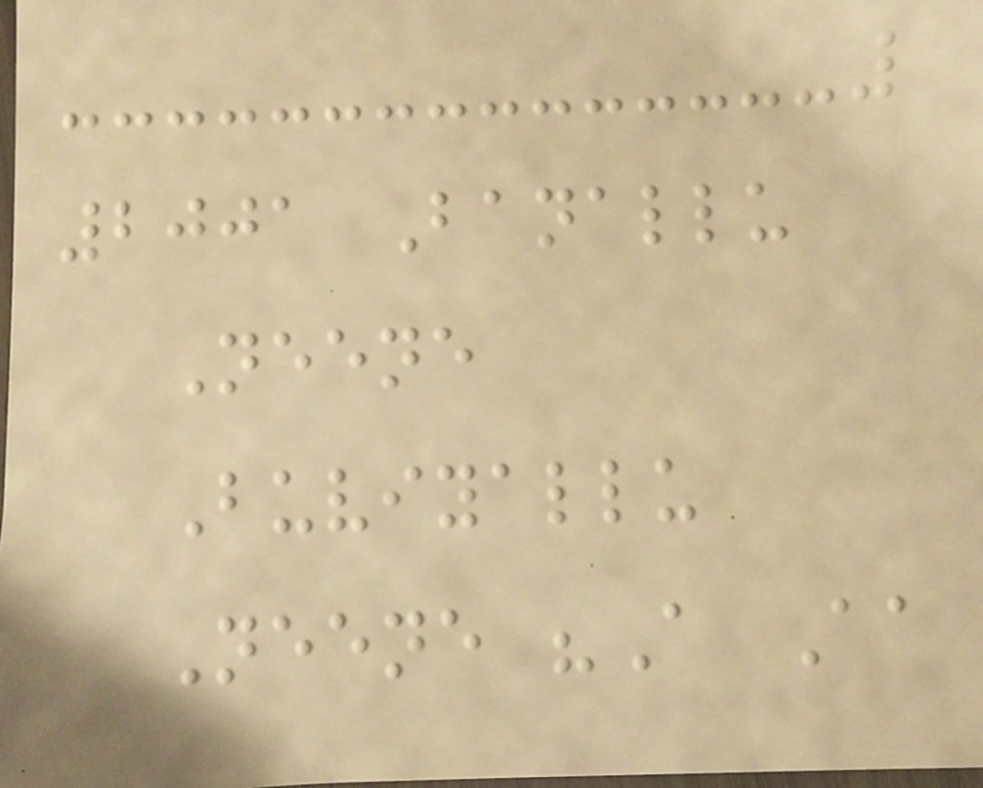2001 Banallu
Neene
Buviyallu
Neene "A Aa
